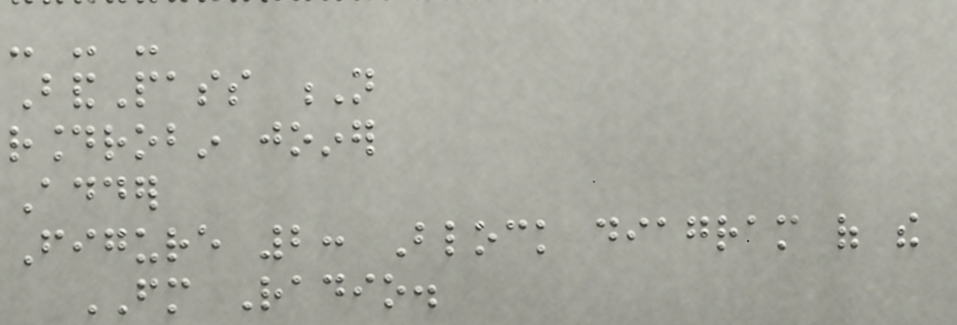- - -
BandPass N
roundrobin joiner
Adder
Figure 2: Block diagram of the
FM Radio.
